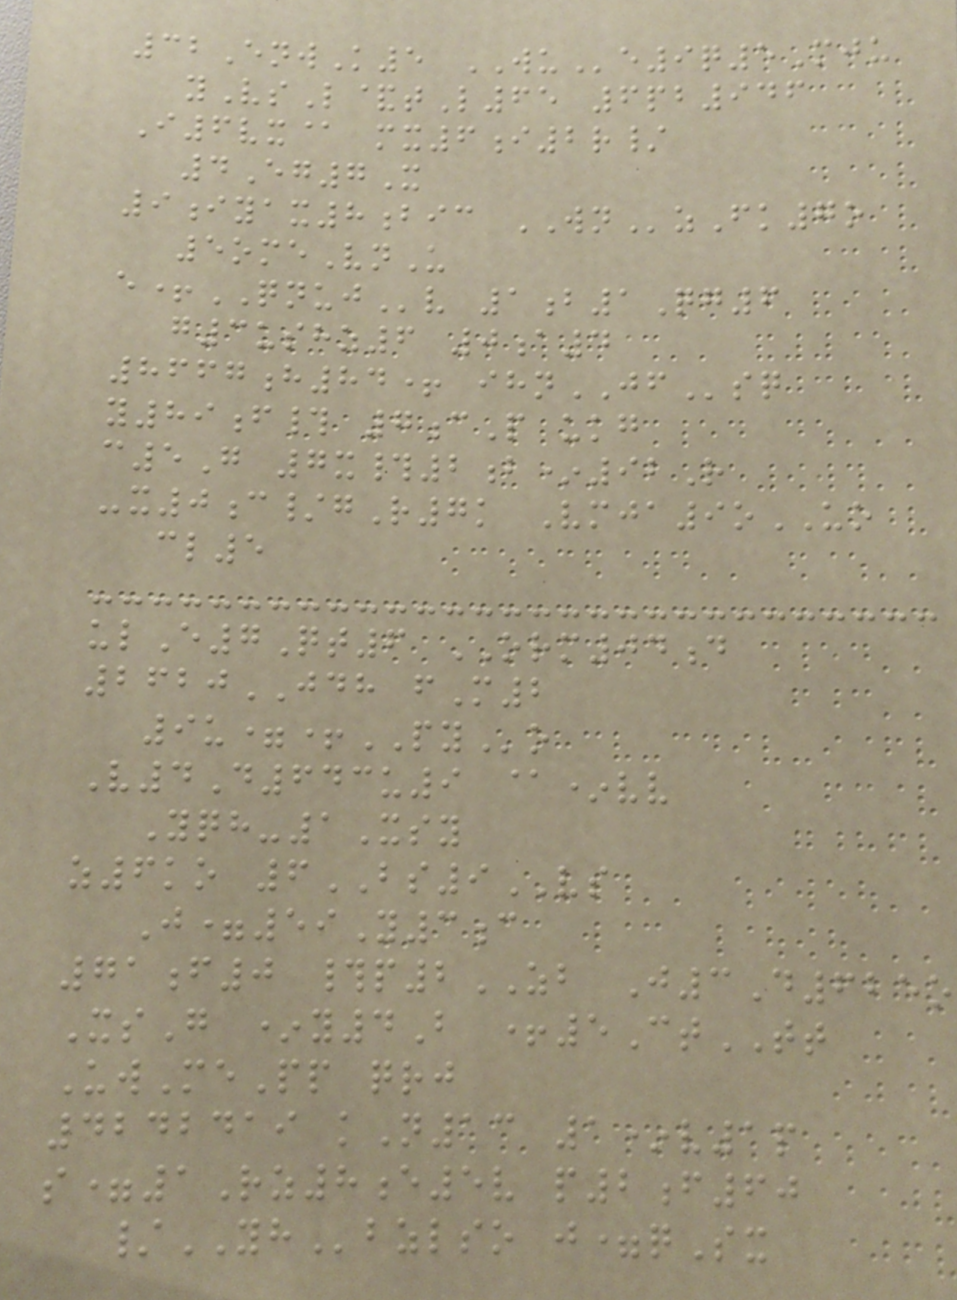32EnwK5 WUe9q5Mju
yVsL&tL65 6pb946
I6vx@ mx6i2r/
4Eg7X
9iyax8bic WNzFk7o
5omeVnU
e+QNUJv 1b1Qg6
g3ushz6 0a4
8667h84+ ihnJFsq
y89f# 7cP ukg
c5G 7x#2b*92R
-x0c/gR7k Vmja9oUO
cl5
ulE7Qt6 ORM04d
2620JDH fM2
9u=+PYo
V4D643u9 @*vv
Yqh-1Xsy
z6ko 6BS9VS
J=59Y3c
71f0 #p2ZB J3D625o
XsG *y4B +5CtTT
UwMePp qrj
4242419 kN13 1*v1p
s=1Rz8e5v p2f60
/YHbzlso j=qSx
